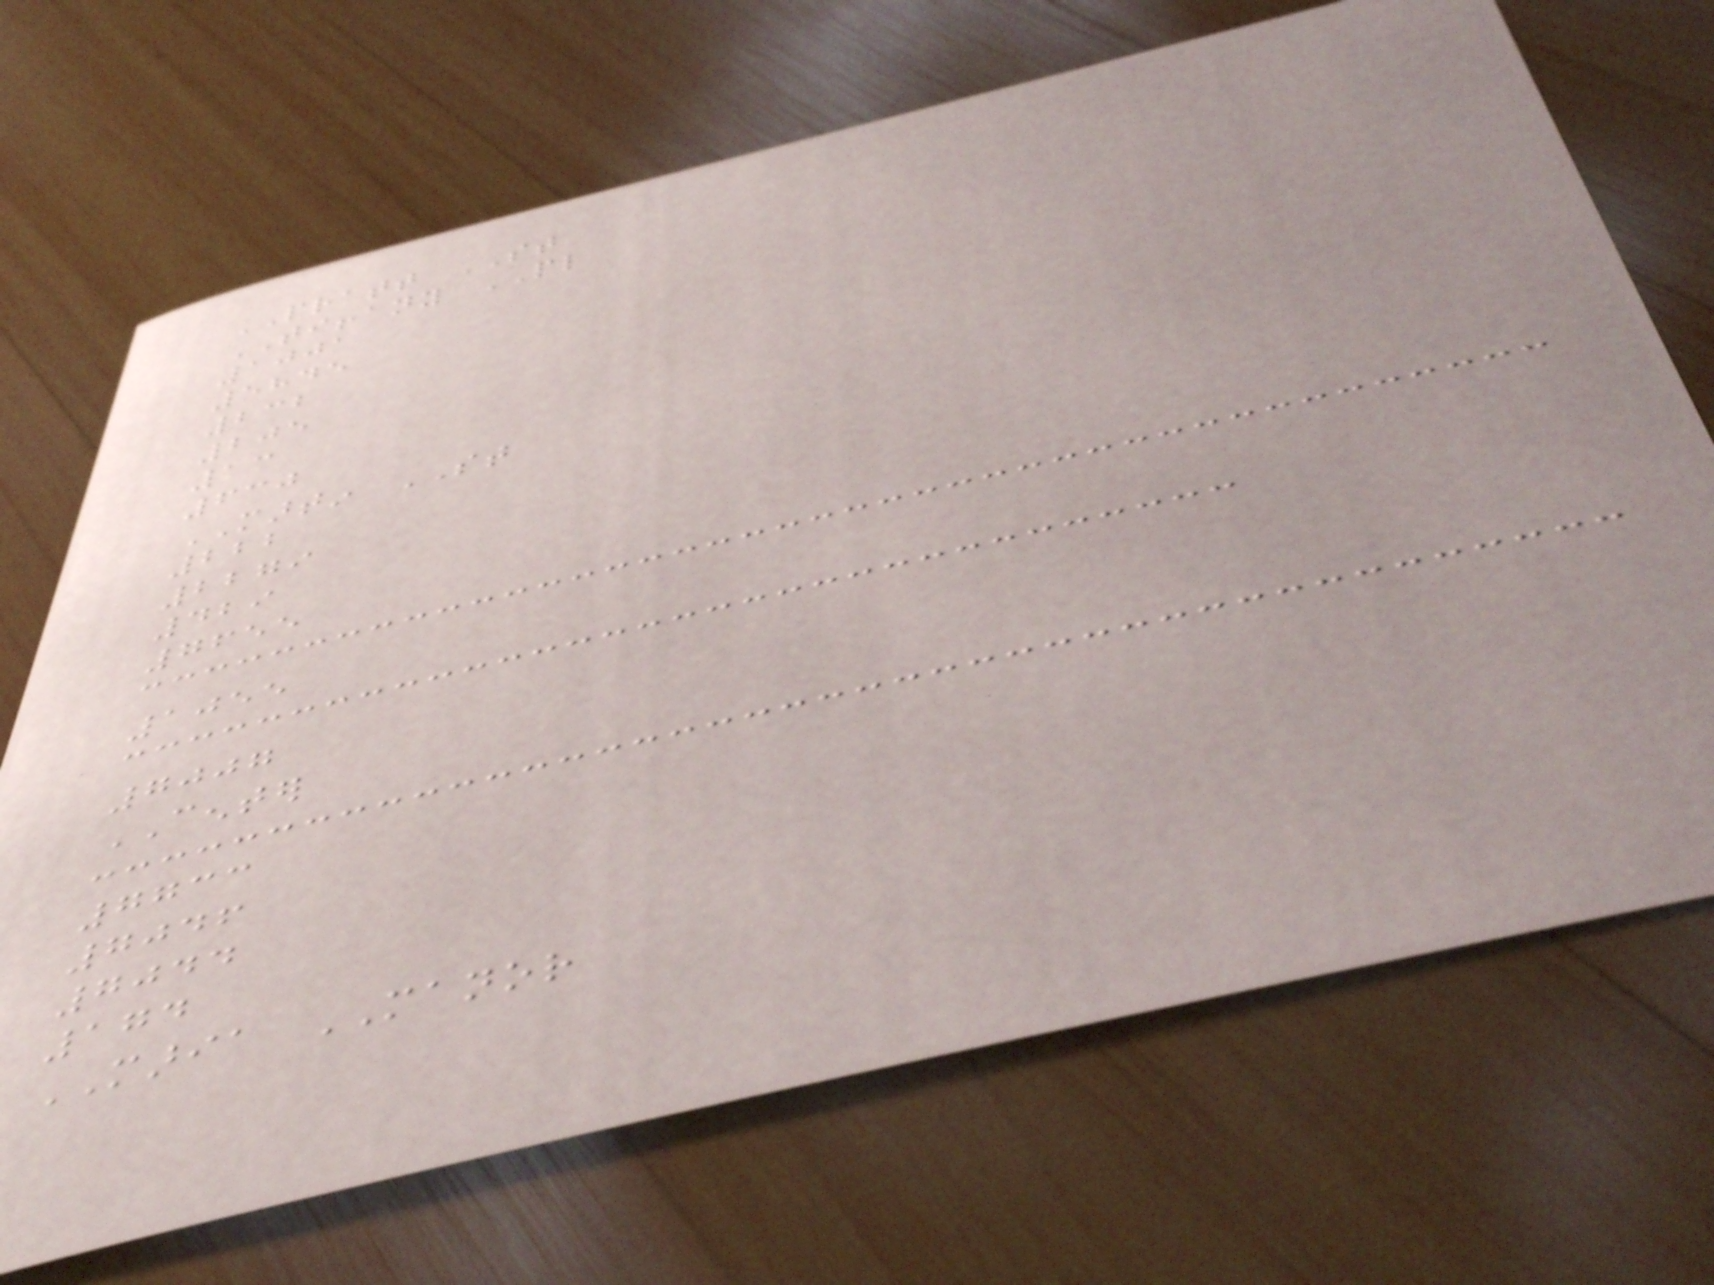PRATT ST
TIFFANY PL
1001
5845
232
205
13
630
MARTIN ST
222
2279
429
7655
1055
7007
CENTER
7733
7046
7044
174
MARIA MANOR
